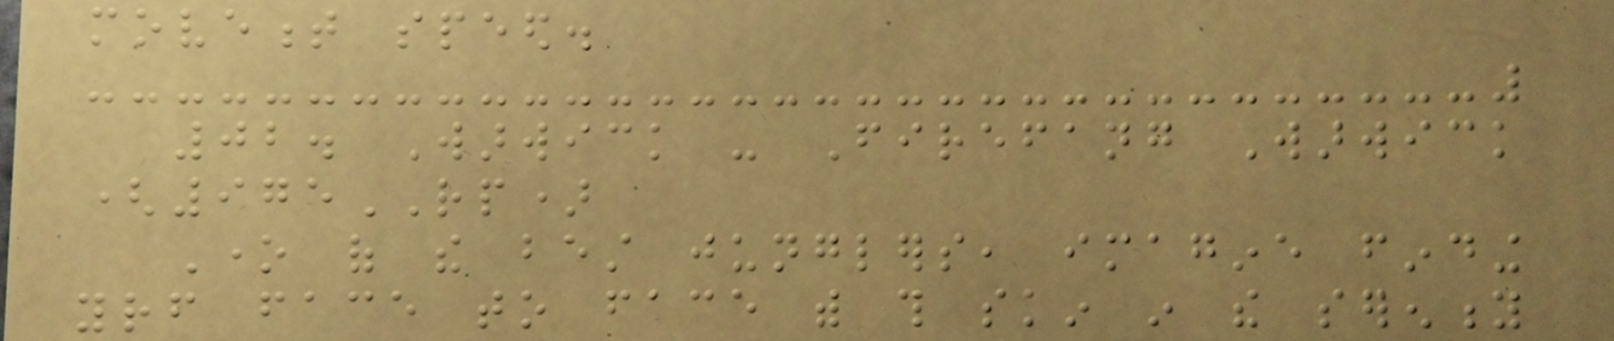movement speed.
02. Warwick - Firefang Warwick
(975RP)
One of the best junglers, imagine finding
yourself face to face with this skin in the serenity
